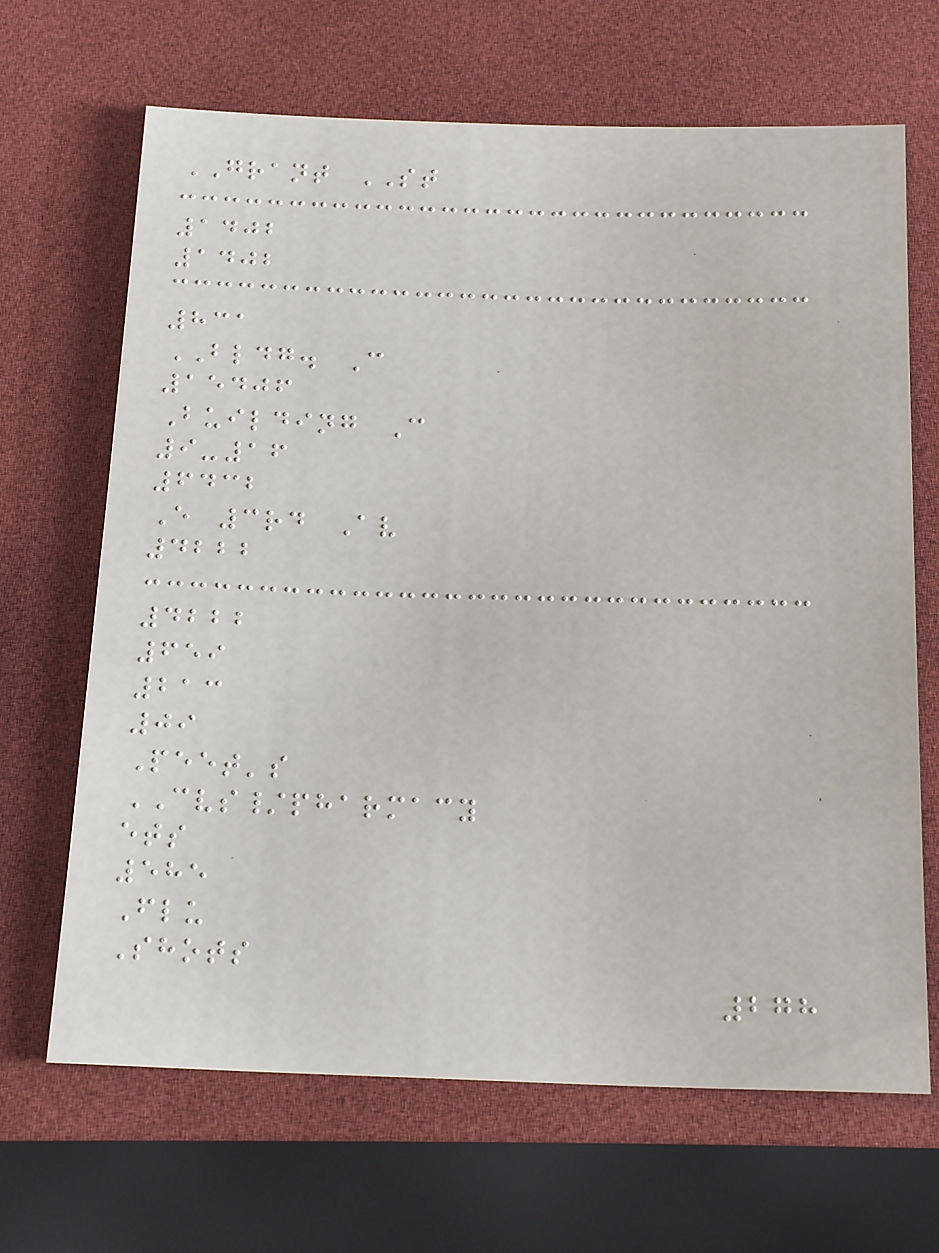GRANT ST
1402
1402
831
BLDG. C
15406
Building C
9-16
6432
E 3rd Av
4222
4222
659
213
09
Peet's
CVS/pharmacy
ets
585
Flu
Shots
278
